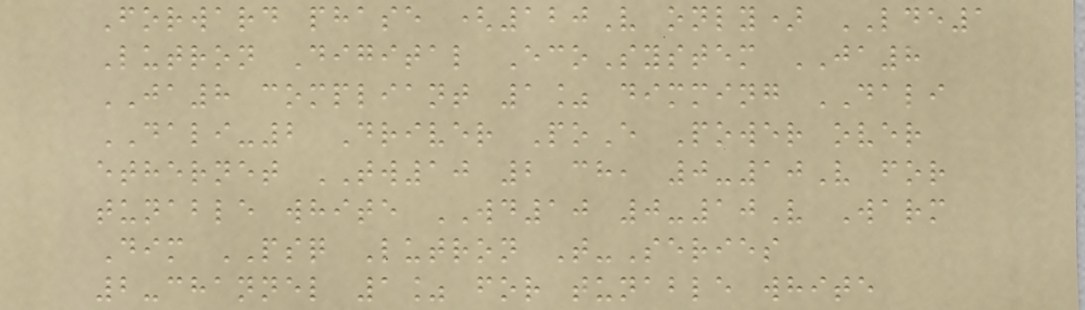Forward phase (120V only) LDE1
Lutron Digital EcoSystem JA8
JA8 compliant 1% dimming DALI
DALI-2 Driver PoE Power over
ethernet TW10 2 ch, 0-10V for
tunable white WD10 0-10V Warm
Dim PSQ Lutron T-Series
2-channel 1% for tunable white
